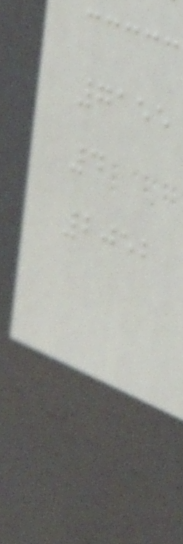7155
4
2052
